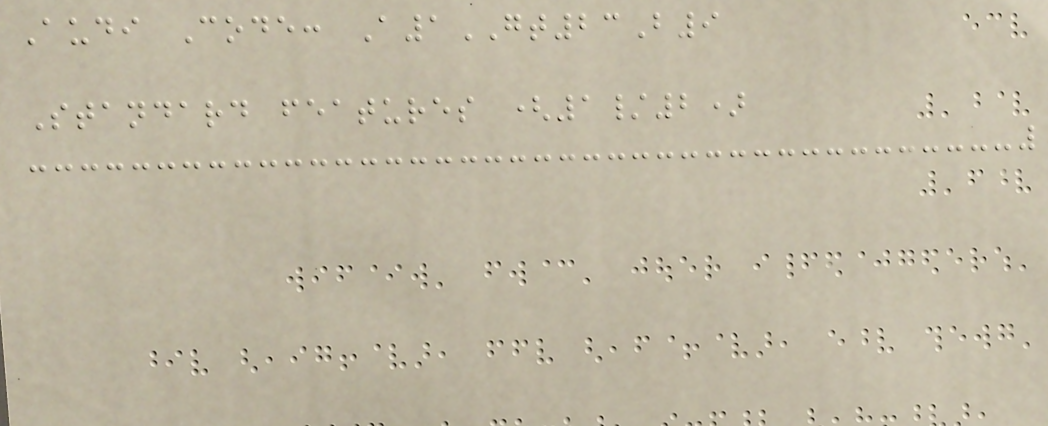Audi Code: A1GT23B9
Standard features (1/2)
